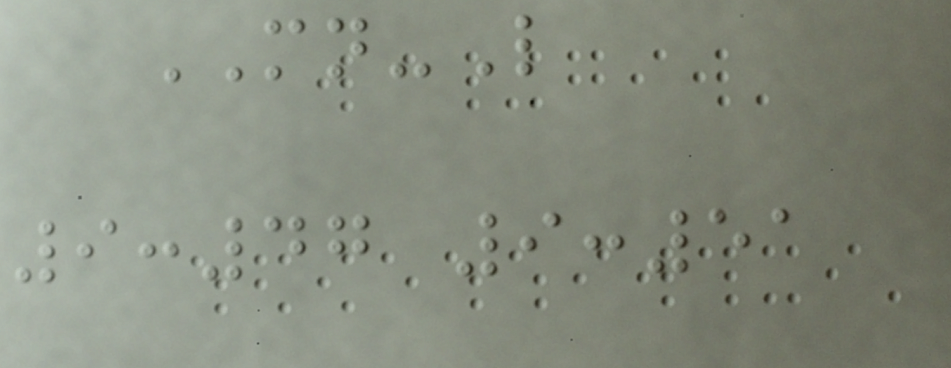MN-L
9:47 9:51
